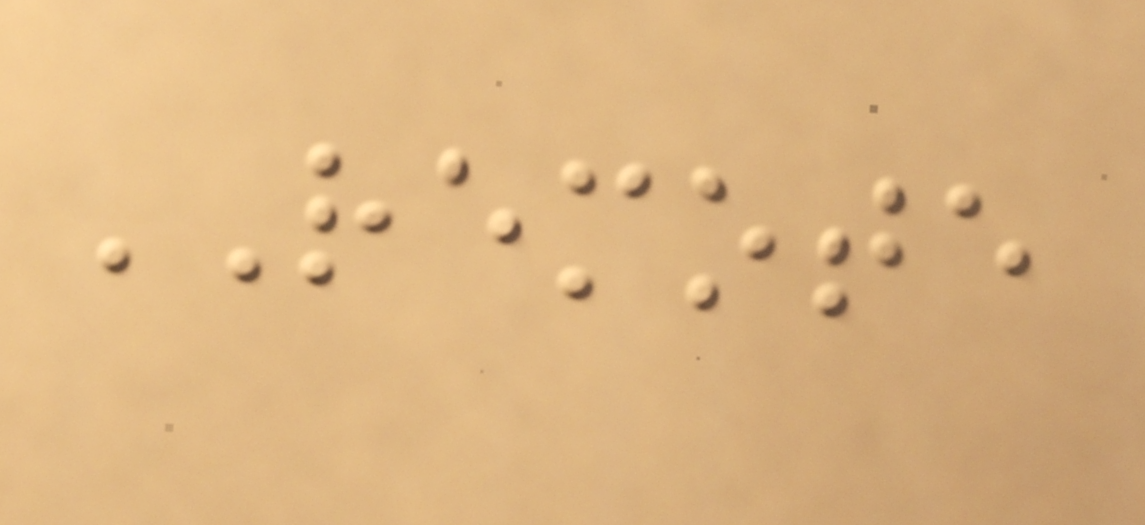REMOTE
